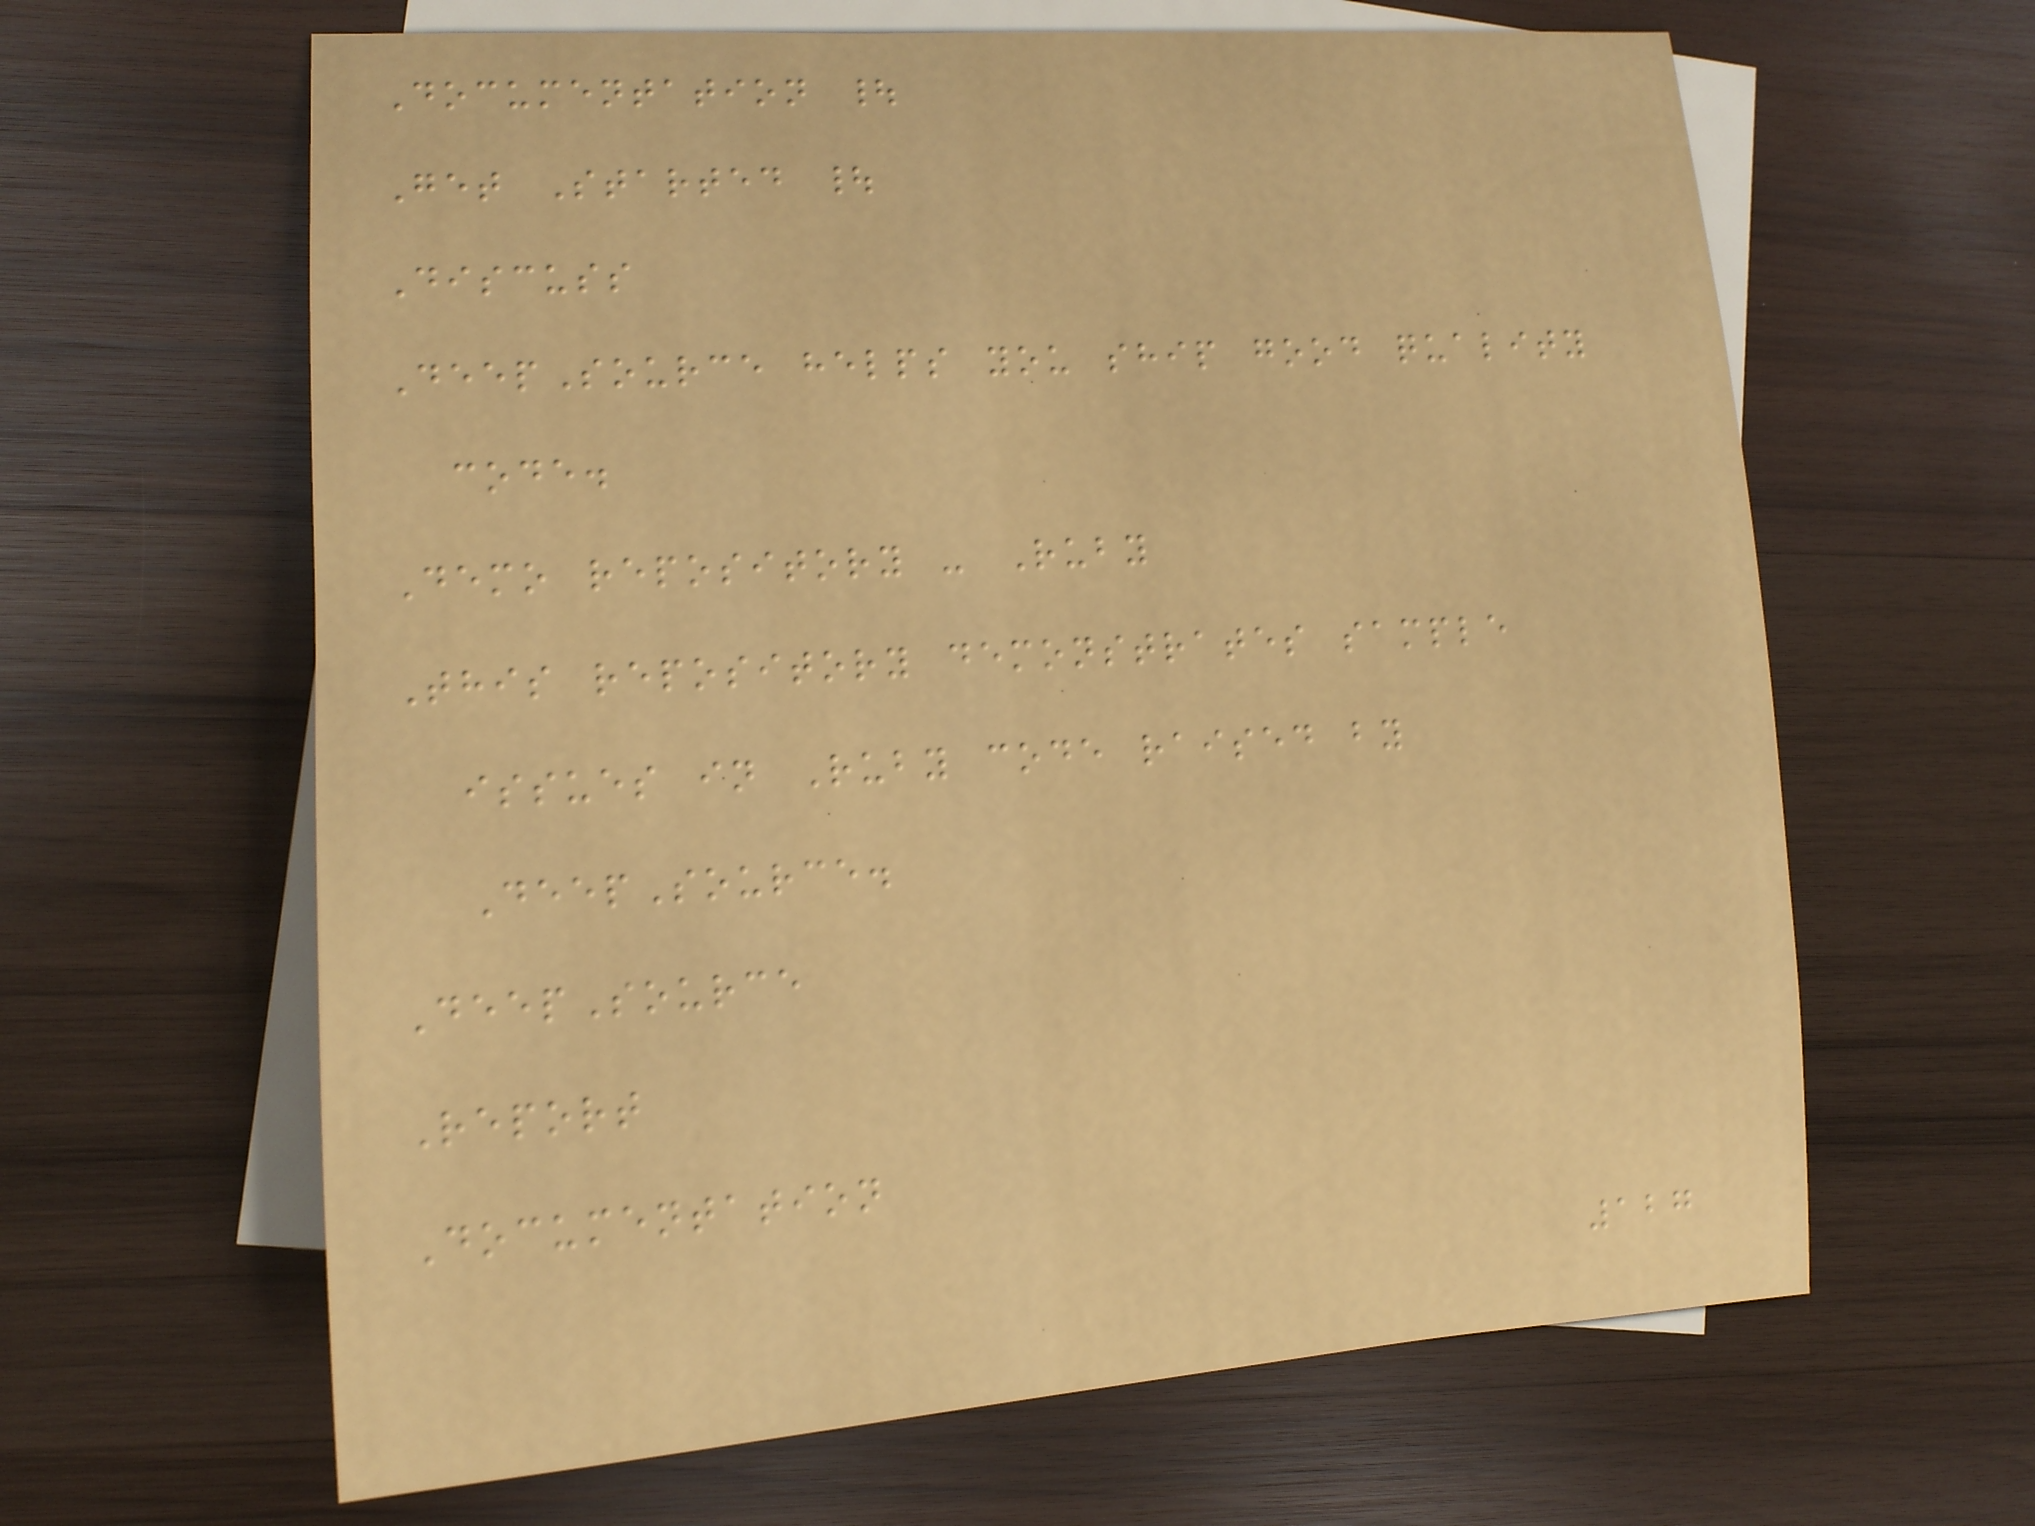Documentation |
Get Started |
Discuss
DeepSource helps you ship good quality
code.
Demo repository - Ruby
This repository demonstrates sample
issues in Ruby code raised by
DeepSource.
DeepSource
Report
Documentation
127
